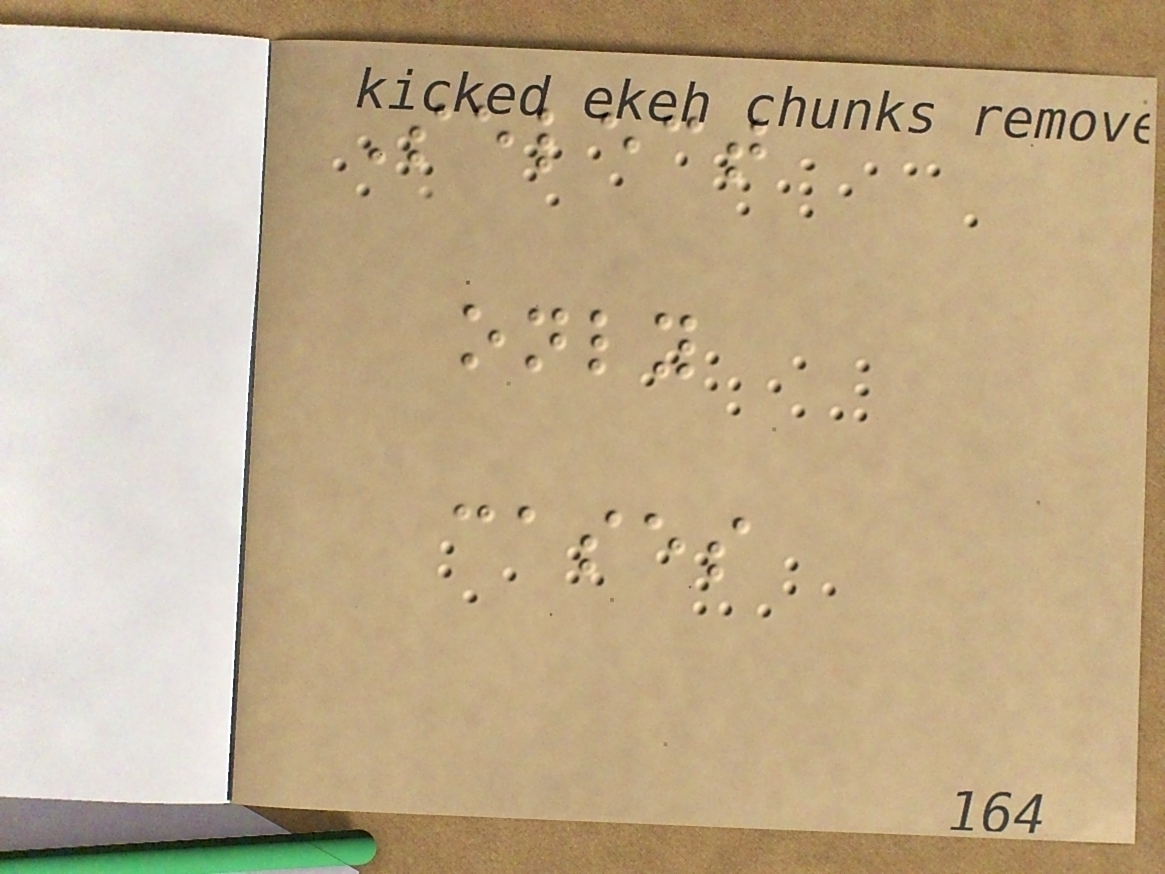Select
only
cases
